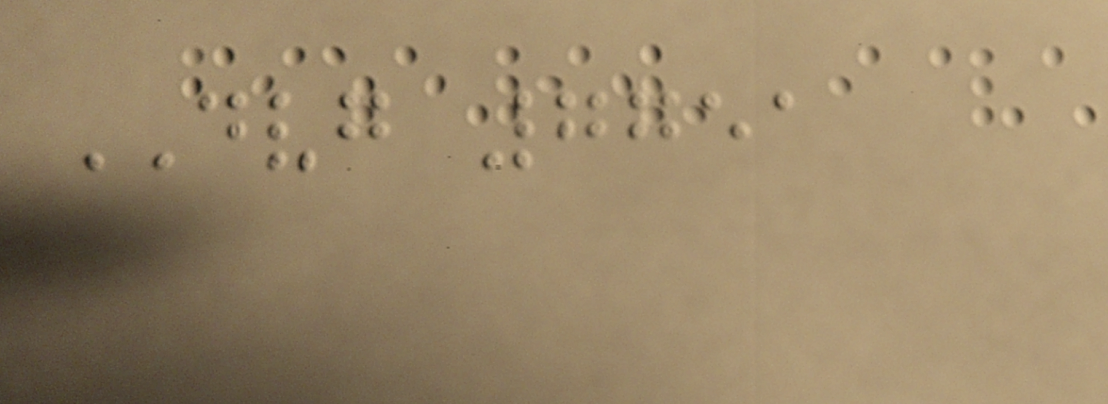DVG 7751
